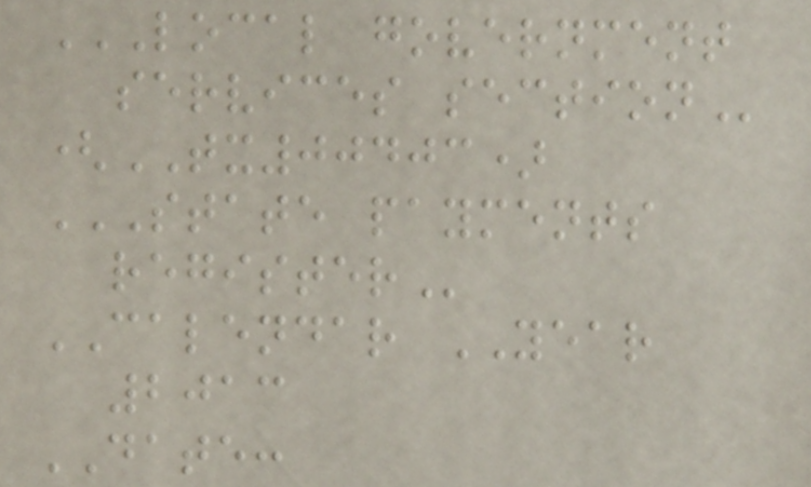LOCAL GOVERNMENT
SERVICES SECTION
(TX00403)
STATE PAYMENTS
REGISTER
CALENDAR YEAR
2013
DATE:
